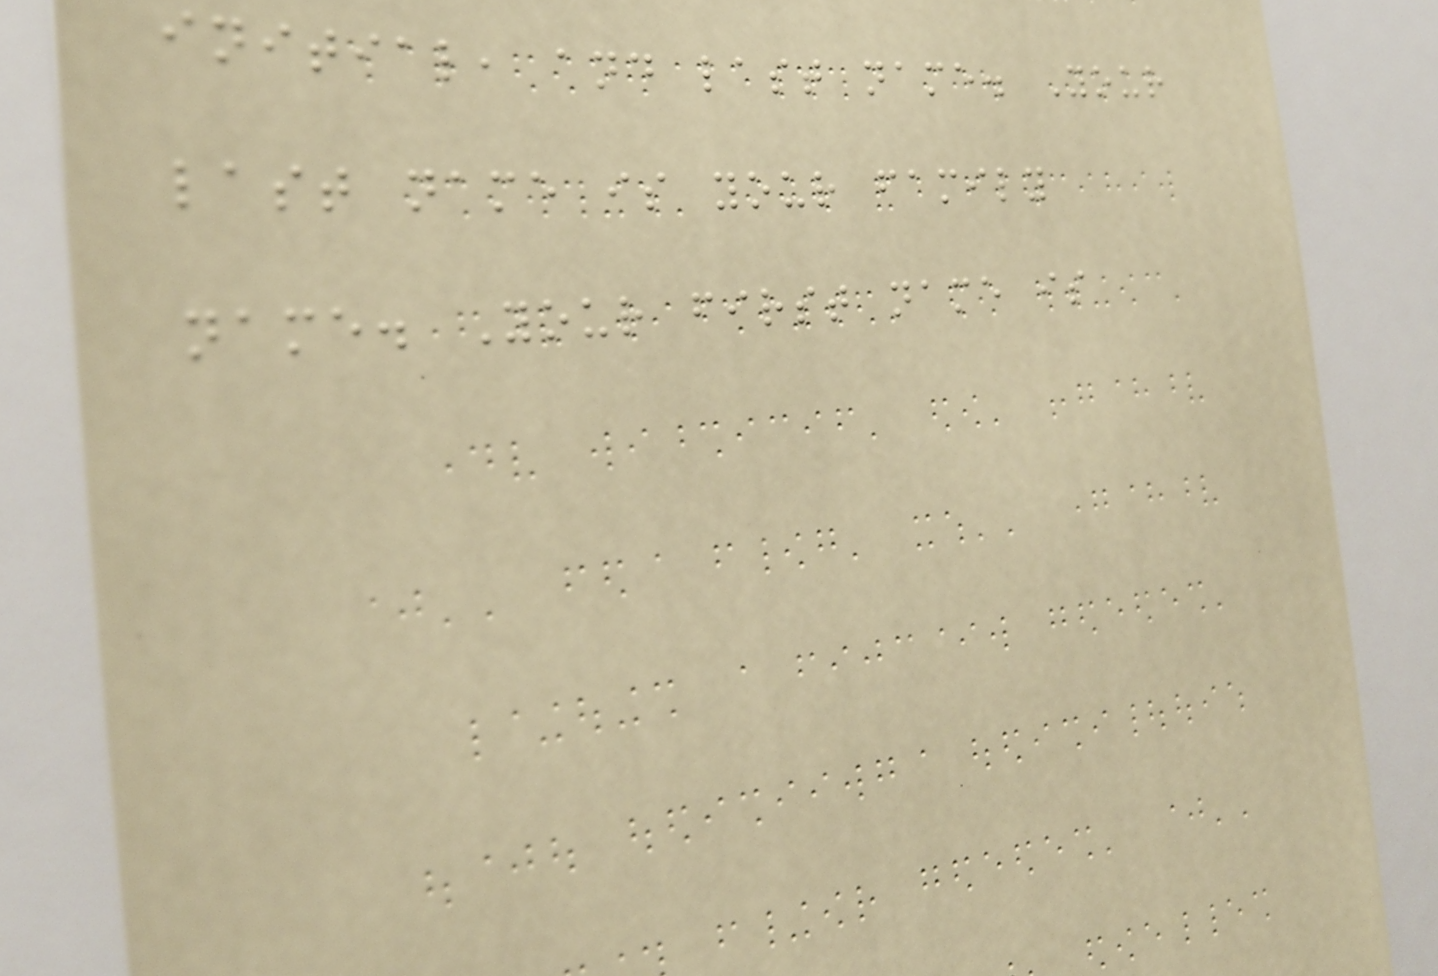initial, and last name. Your
last name is your family
name. Your first name is
